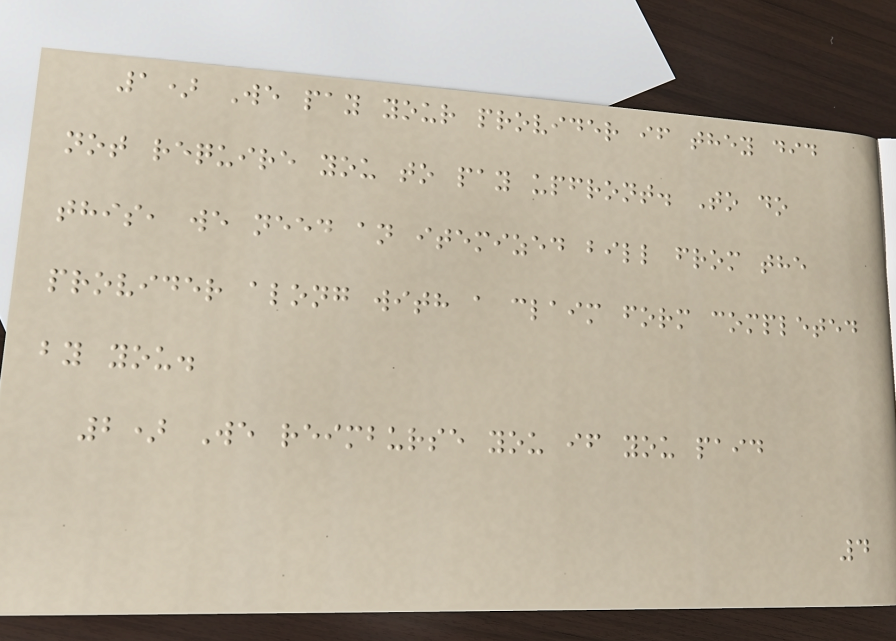1) We pay your provider if they did
not require you to pay upfront. To do
this, we need an itemized bill from the
provider along with a claim form completed
by you.
2) We reimburse you if you paid
4
